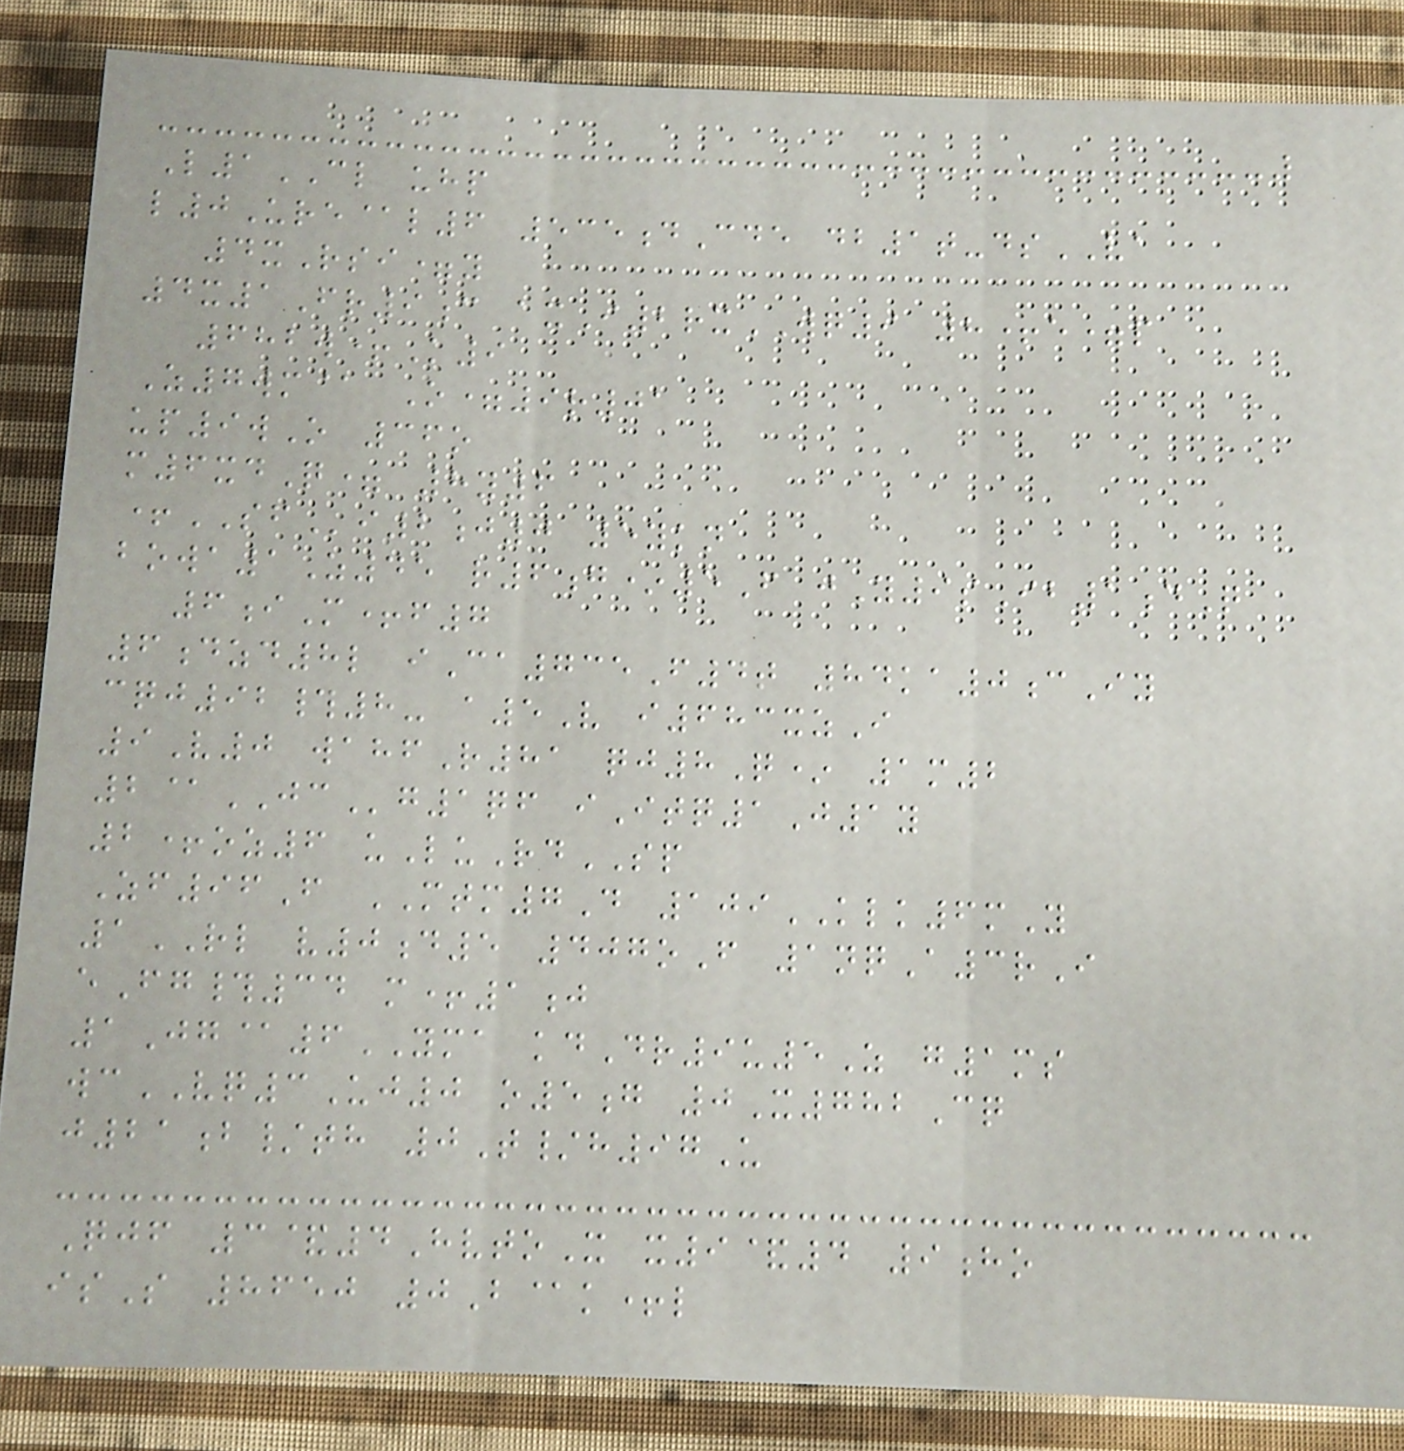L1CL uhp
l0Ure@l6 535dCde db1t-dsVA
4xRsi=y
4x1Fr9c axI2rxWQ9 8+e=p
682w+K9
Z7wm@ O=9r01
up9wO 36o
m6xdQ= 8y6
+SFi2j0 5ykn
bowa1Z45 r6g*5F jY9sIb1dQ
6iM+f7
6dzd8l iCa735F4t 84ka0cIy
cqj92#8- a5V i683xzI
9V0 wahfR81 qj8Q* 1m2
2@JCg1qf iItq1J1y
2+oz6 uLuRdSP
Zf96F MTM7D 109KLK6mY
1RL v0d5 407oF 1nqA3rI
eFg#34 m+1j
1Jg@6YMA kdDr9u5Z g1ms
wcVQ3Uj0 o5g 0X782Cq
j21b/th 0T/h97U
Qjf 3&4HvtoX x9&4 9ho
isS 8650 0B@k+l
